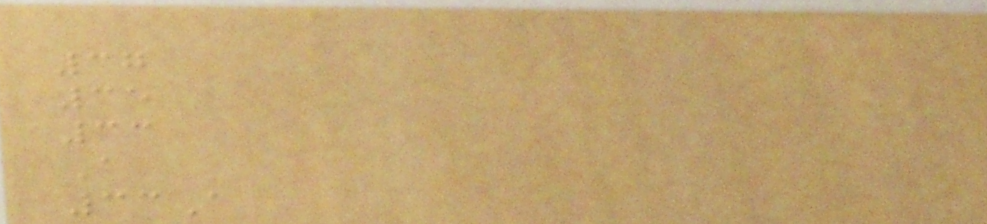37
35
33
A
33A
